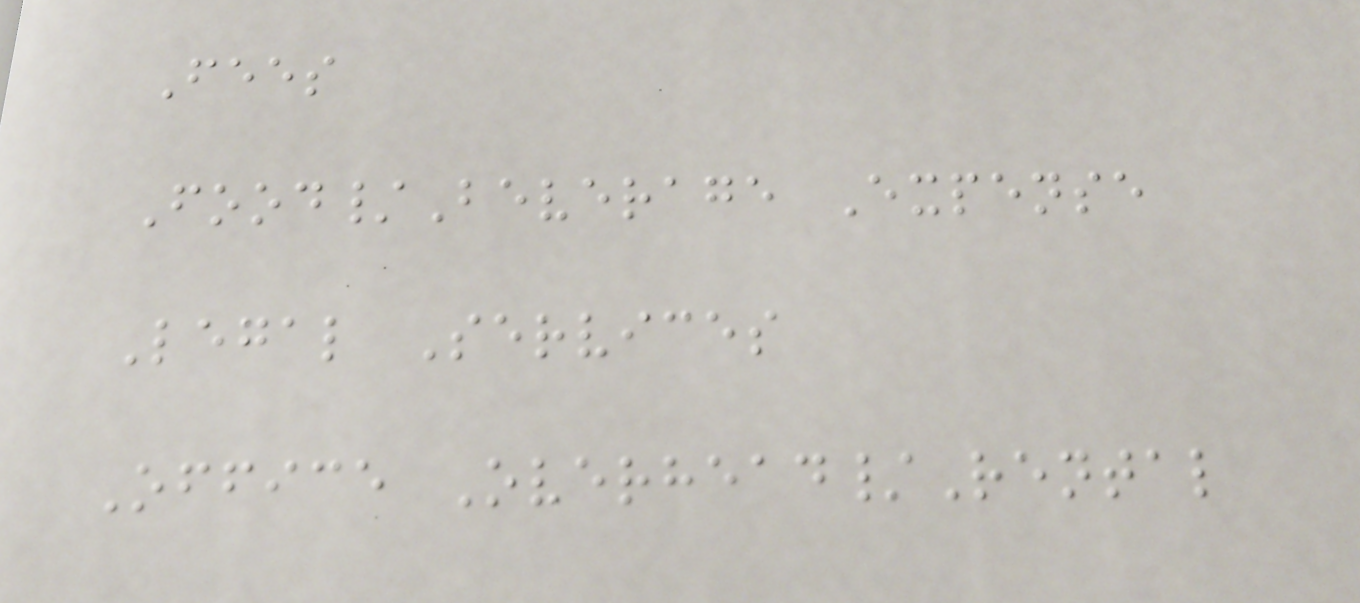Fees
Food/Beverage Expense
Legal Services
Office Overhead/Rental
